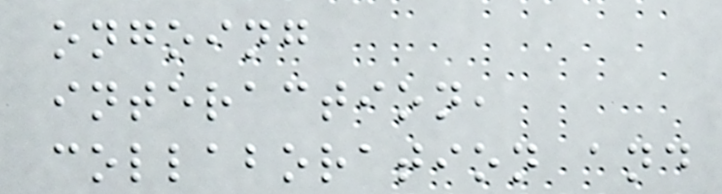ongoing
interaction,
collaboration and
